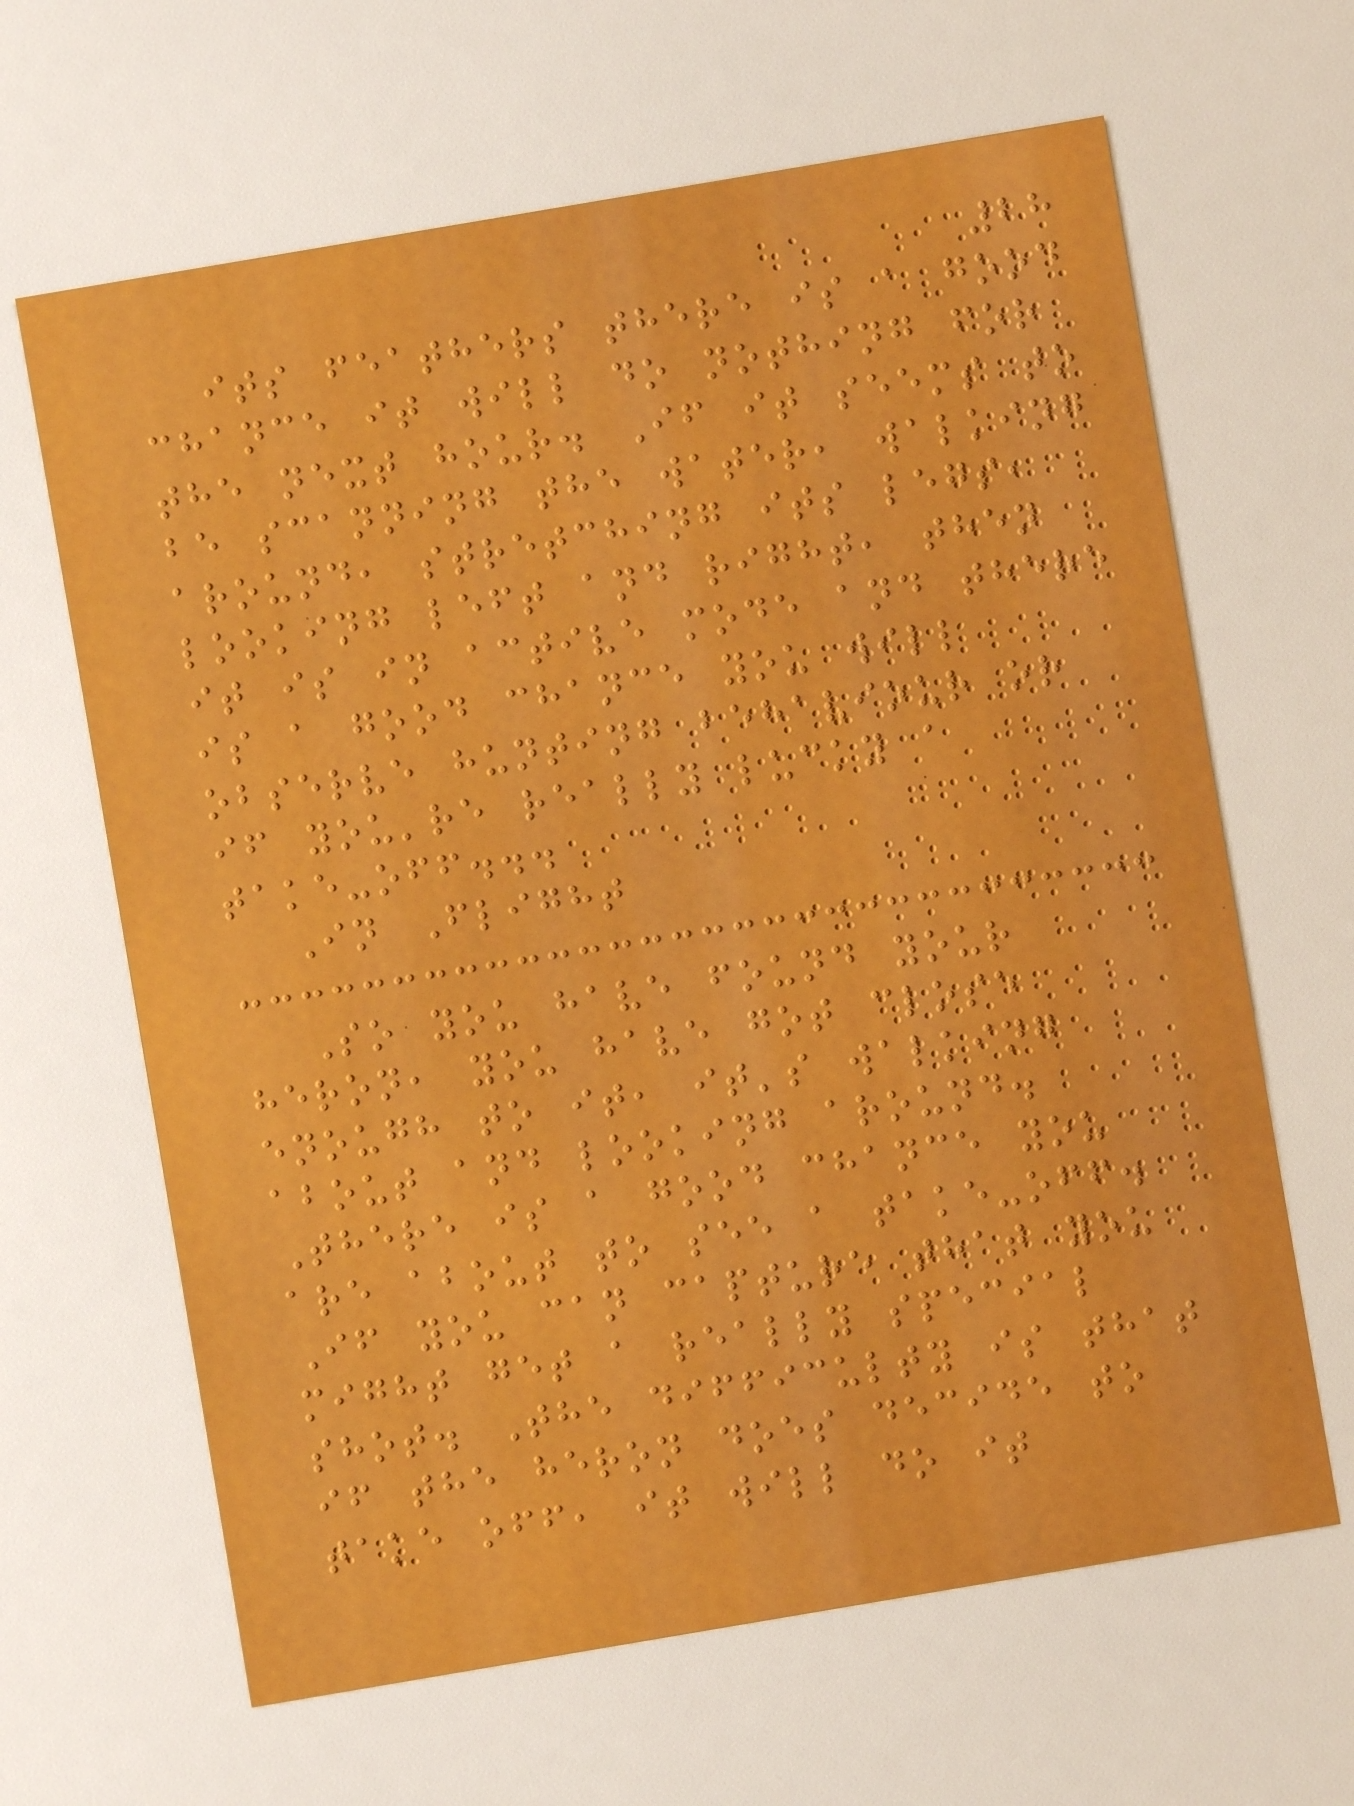28
its feathers there is a good
chance it will do nothing for
the next hour. If it seems to
be scanning the water, walking
around, stretching its legs,
looking left and right, then
it is in active mode and there
is a good chance you will
observe hunting behaviour or
if you're really lucky a
take-off...
In Flight
So you have found your
heron, you have got close
enough to it, it's walking
about and looking around.
There is a good chance you
are about to see a take-off.
If you can capture that you
might get a really special
shot. The difficulty is that
if the heron does decide to
take off, it will do it
